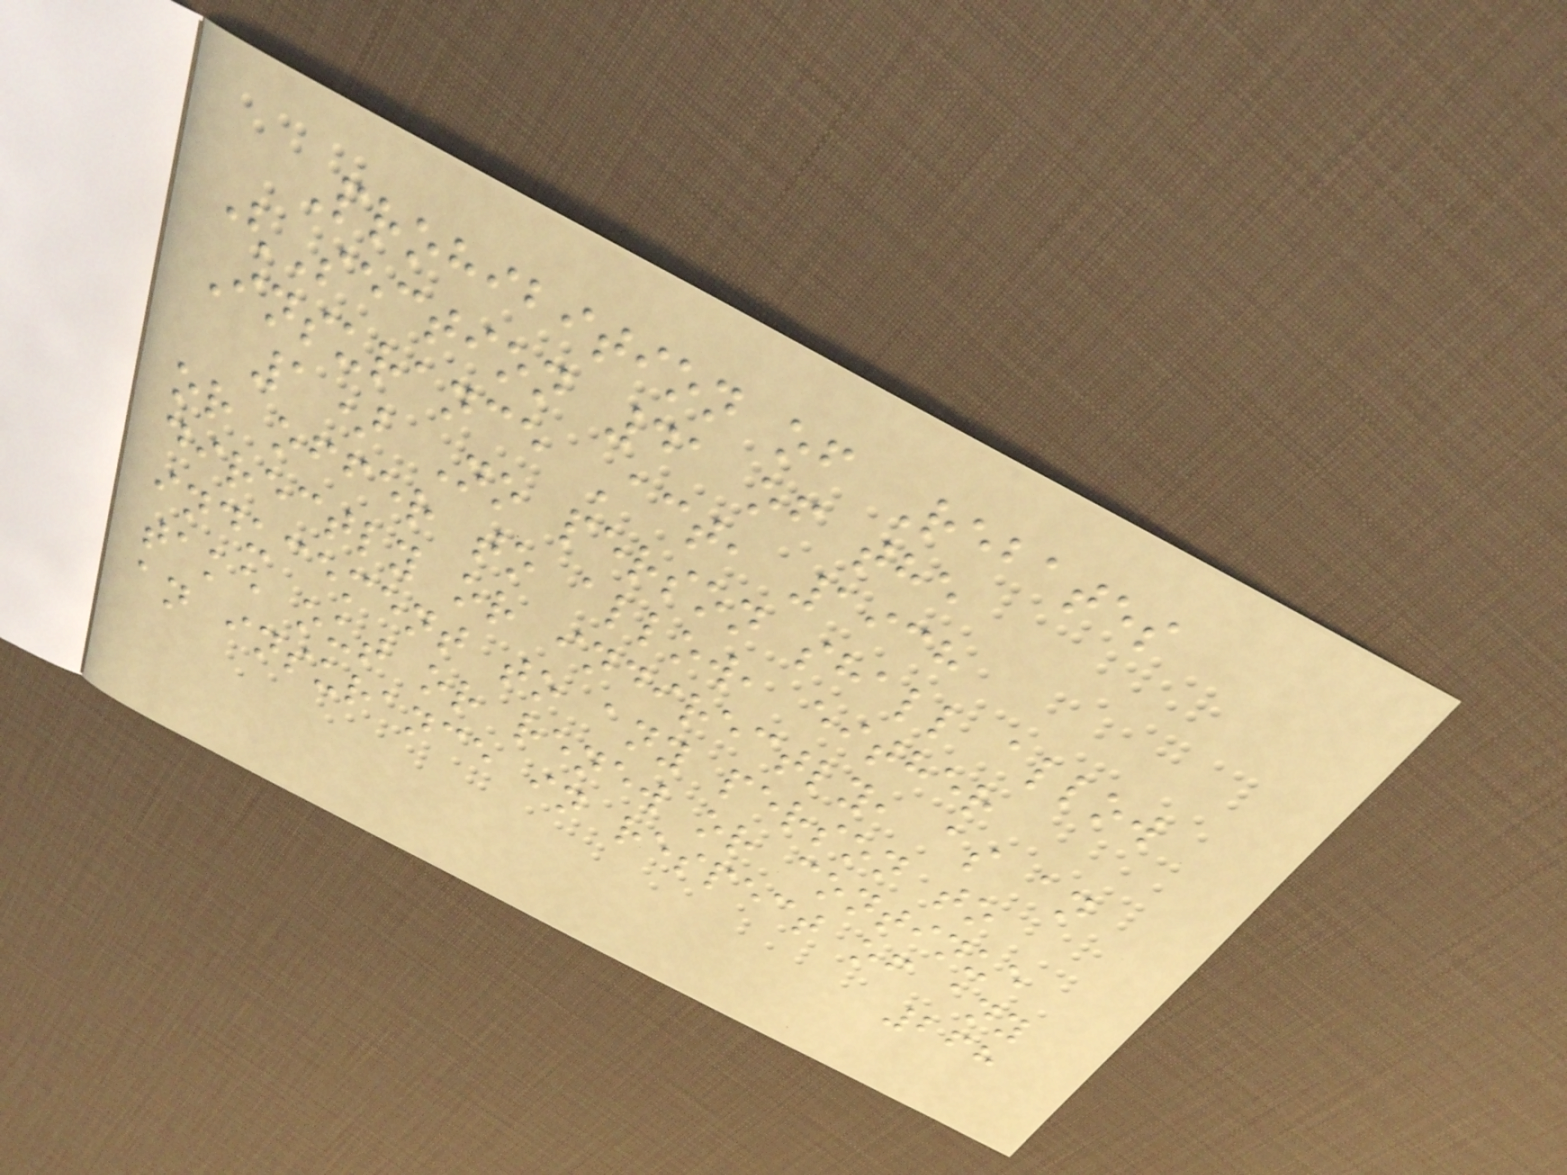Prohibition of Rebates
(Section 41 of the
Insurance Act, 1938
1) No person shall allow
or offer to allow, either
directly or indirectly, as an
inducement to any person to
take out or renew or continue
an insurance in respect of any
268
